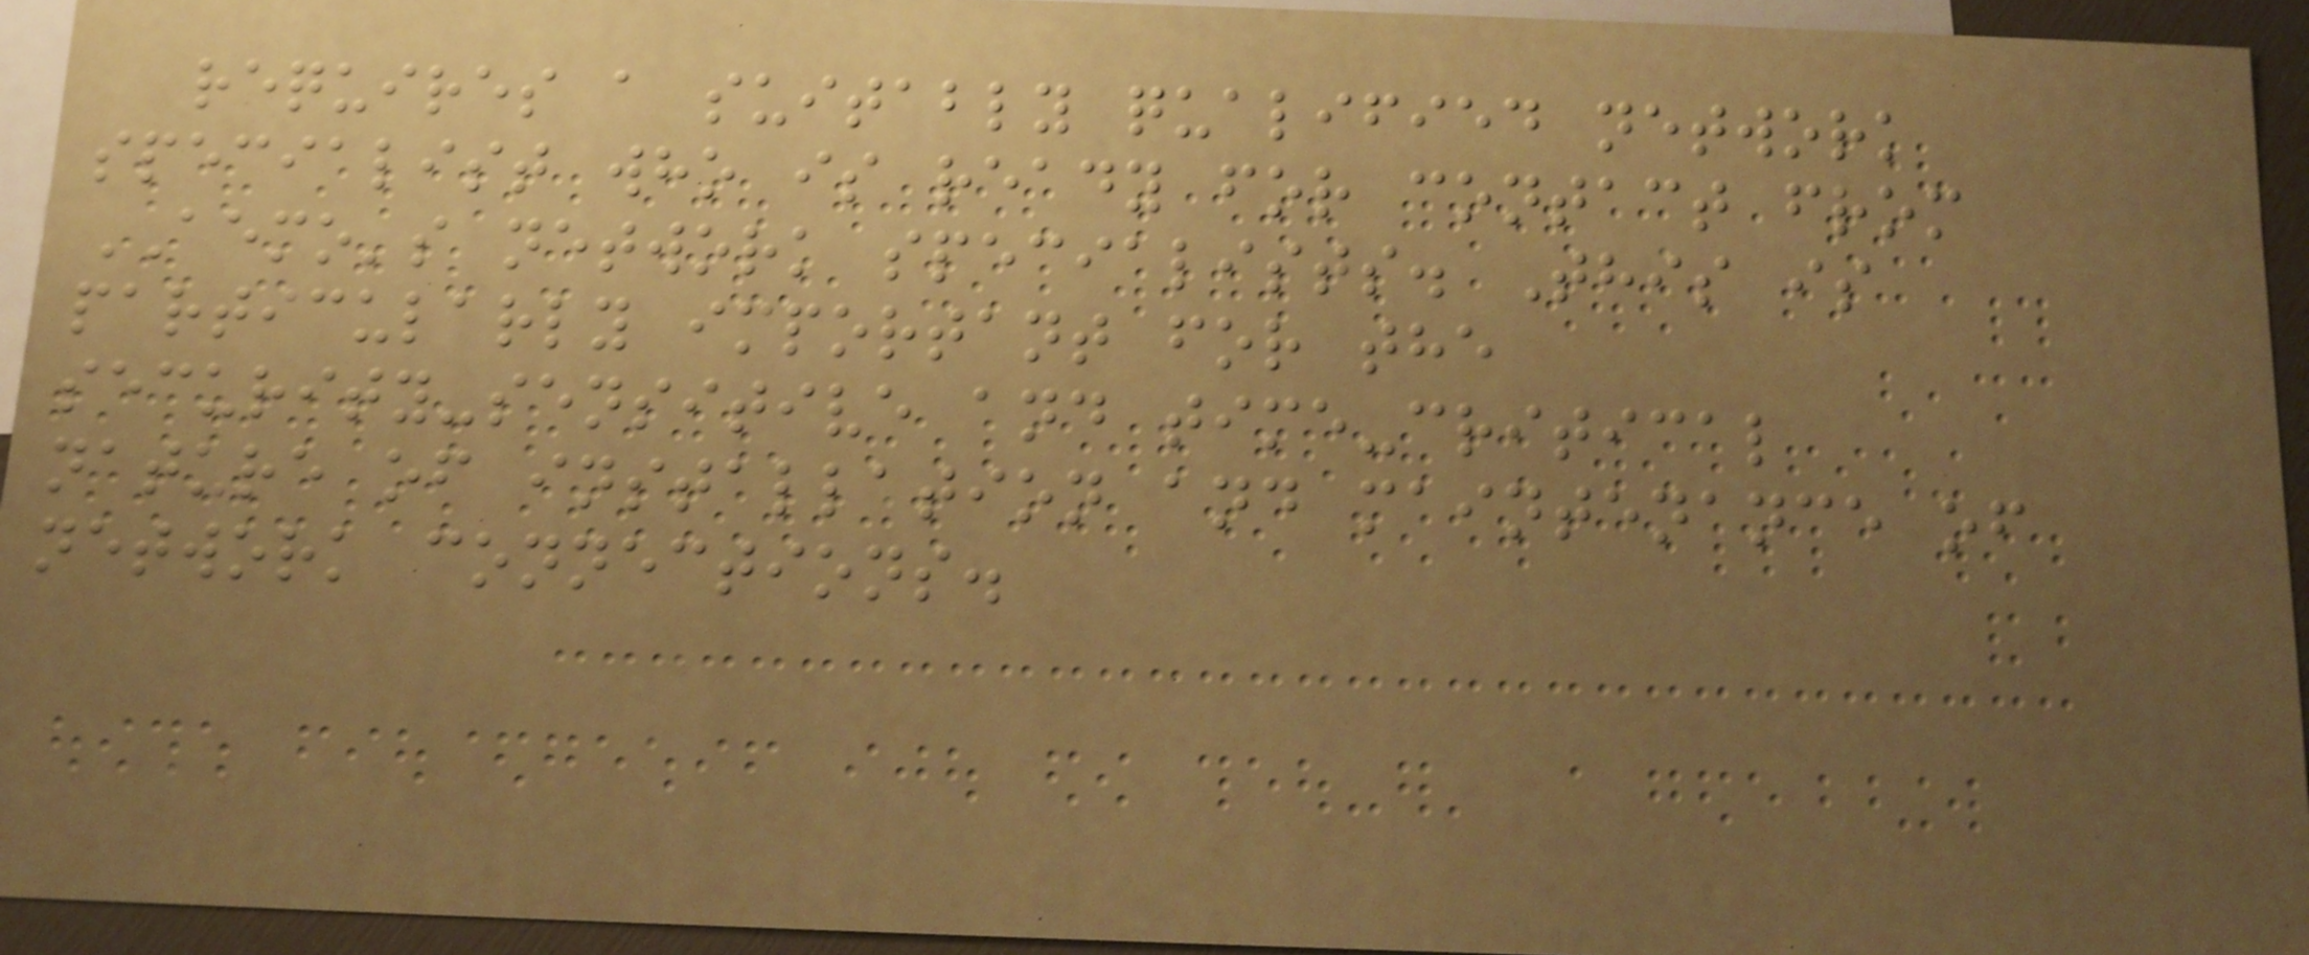requires a suitably qualified network
specialist who is ready for contact from
AEMO's network specialists. This is
particularly important for the
security-sensitive and time-critical
nature of installation and maintenance of
network connections.
